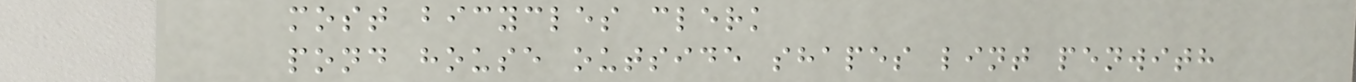most bicycles clerk
pond house outside shapes lint penwith
